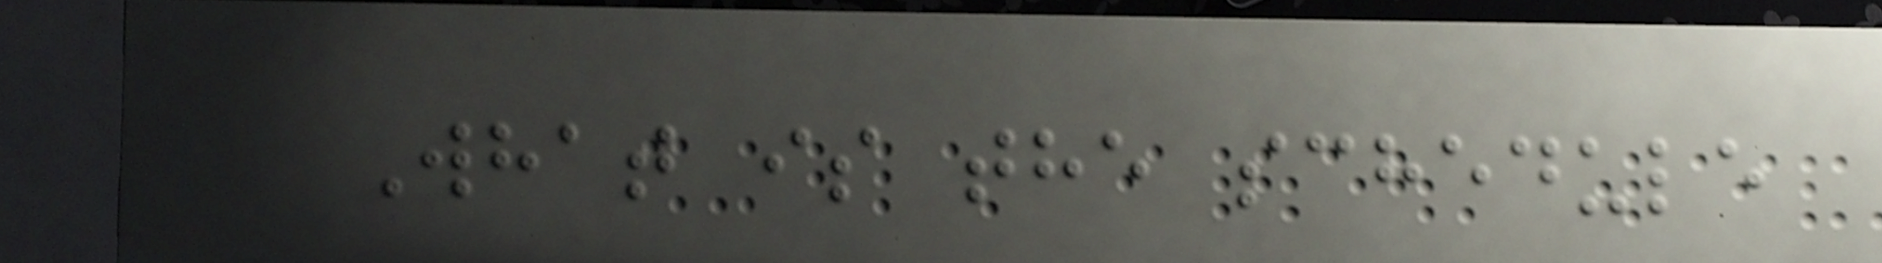What is the schedule
